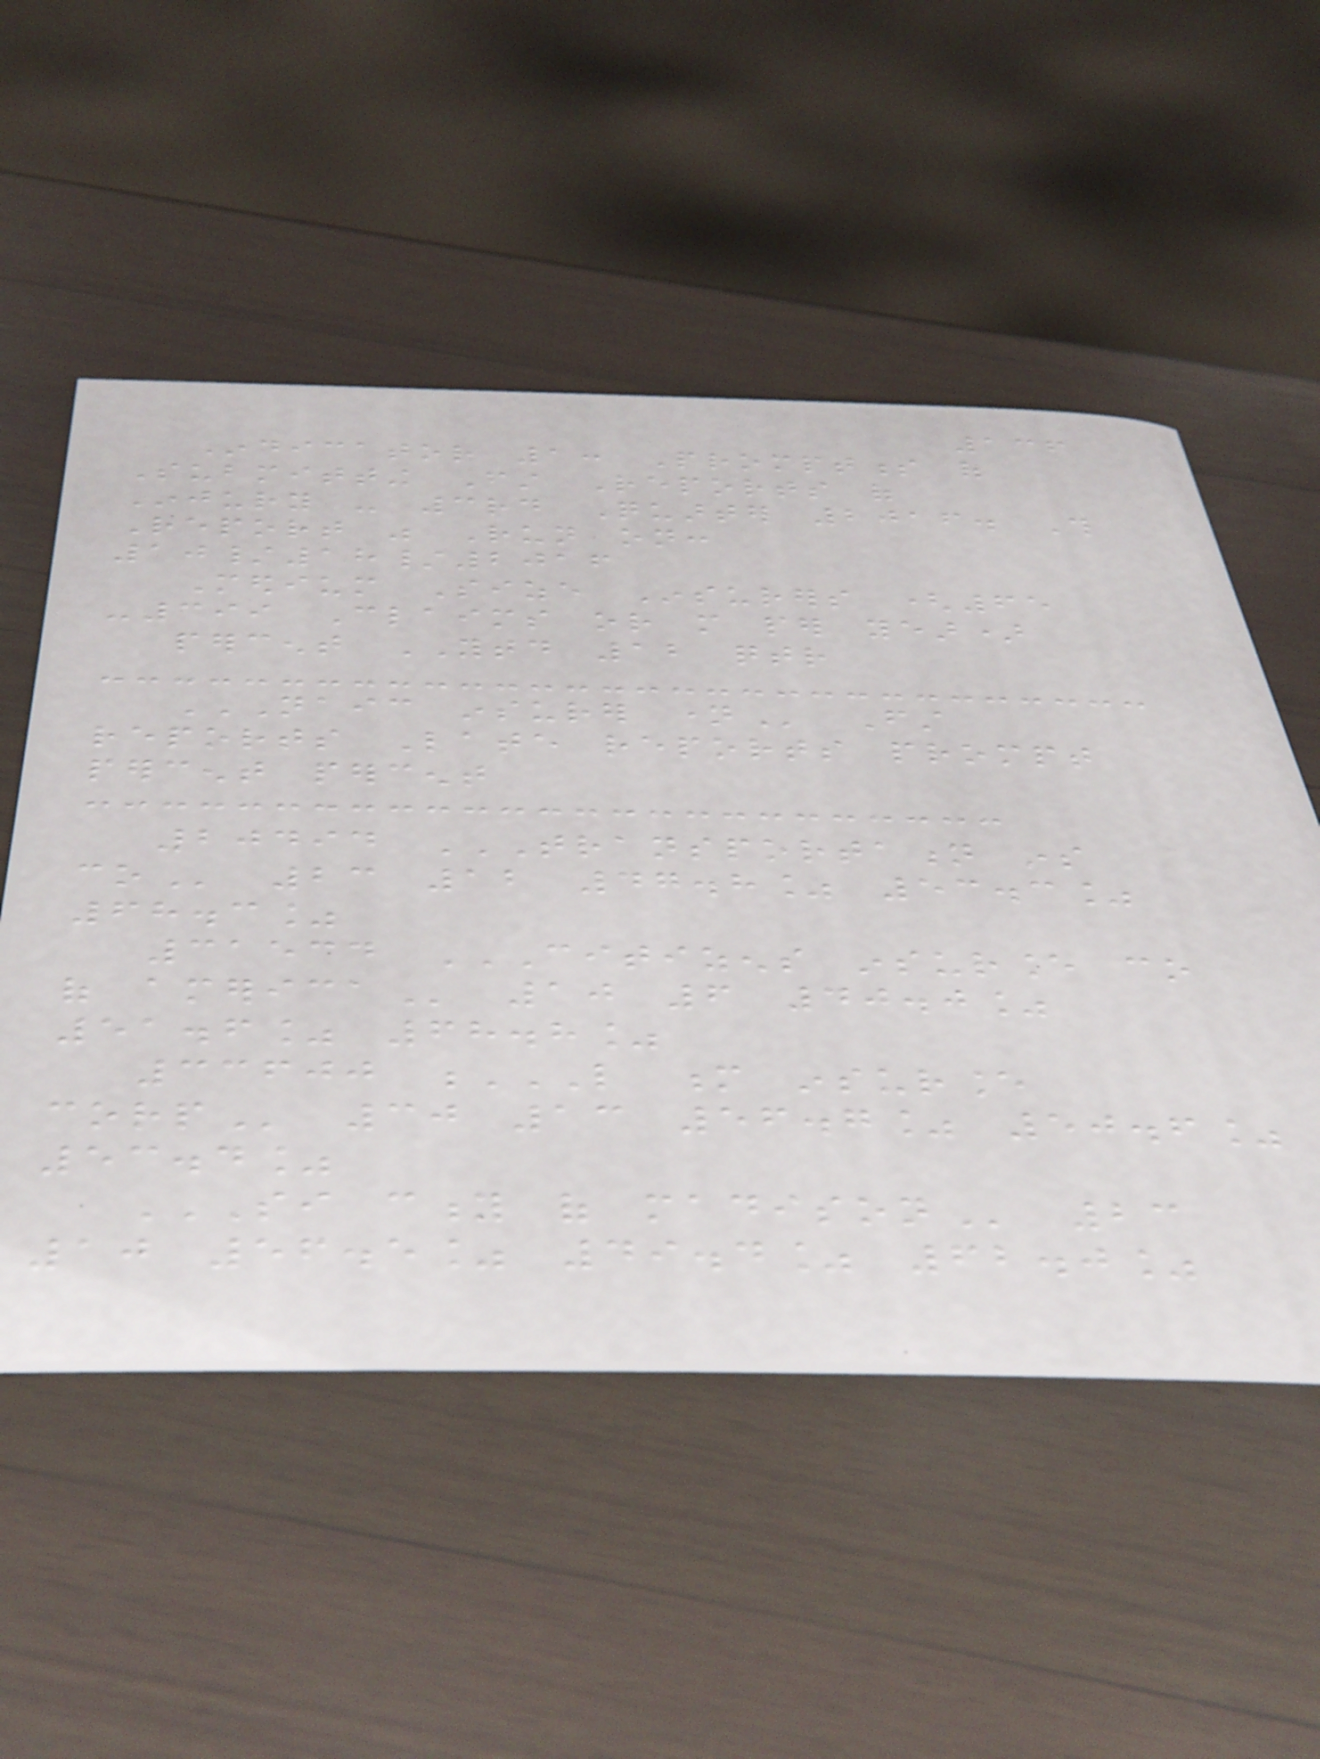136
Indicator 1: Promptness of
Submitting First Reports of
Injury - 3rd Quarter 2016. This
Report was Run on:
10/18/2016
Medium Size Insurers (65
-399 Claims or more per year)
percent YTD 12 qtr
NAIC INSURER NAME First
reports Late reports prompt
percent percent
20494 TRANSPORTATION INS
CO 23 12 47.8% 53.3%
68.3%
31534 CITIZENS INSURANCE CO
OF AMERICA 10 6 40.0%
51.6% 68.8%
33600 L M INSURANCE
CORP 30 13 56.7% 50.6%
53.4%
SI CITY OF MADISON 23
10 56.5% 49.4% 62.0%
